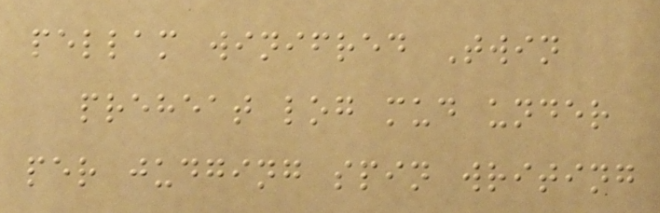pellam winifred Twin
preheat log mud under
per judging spin writing
